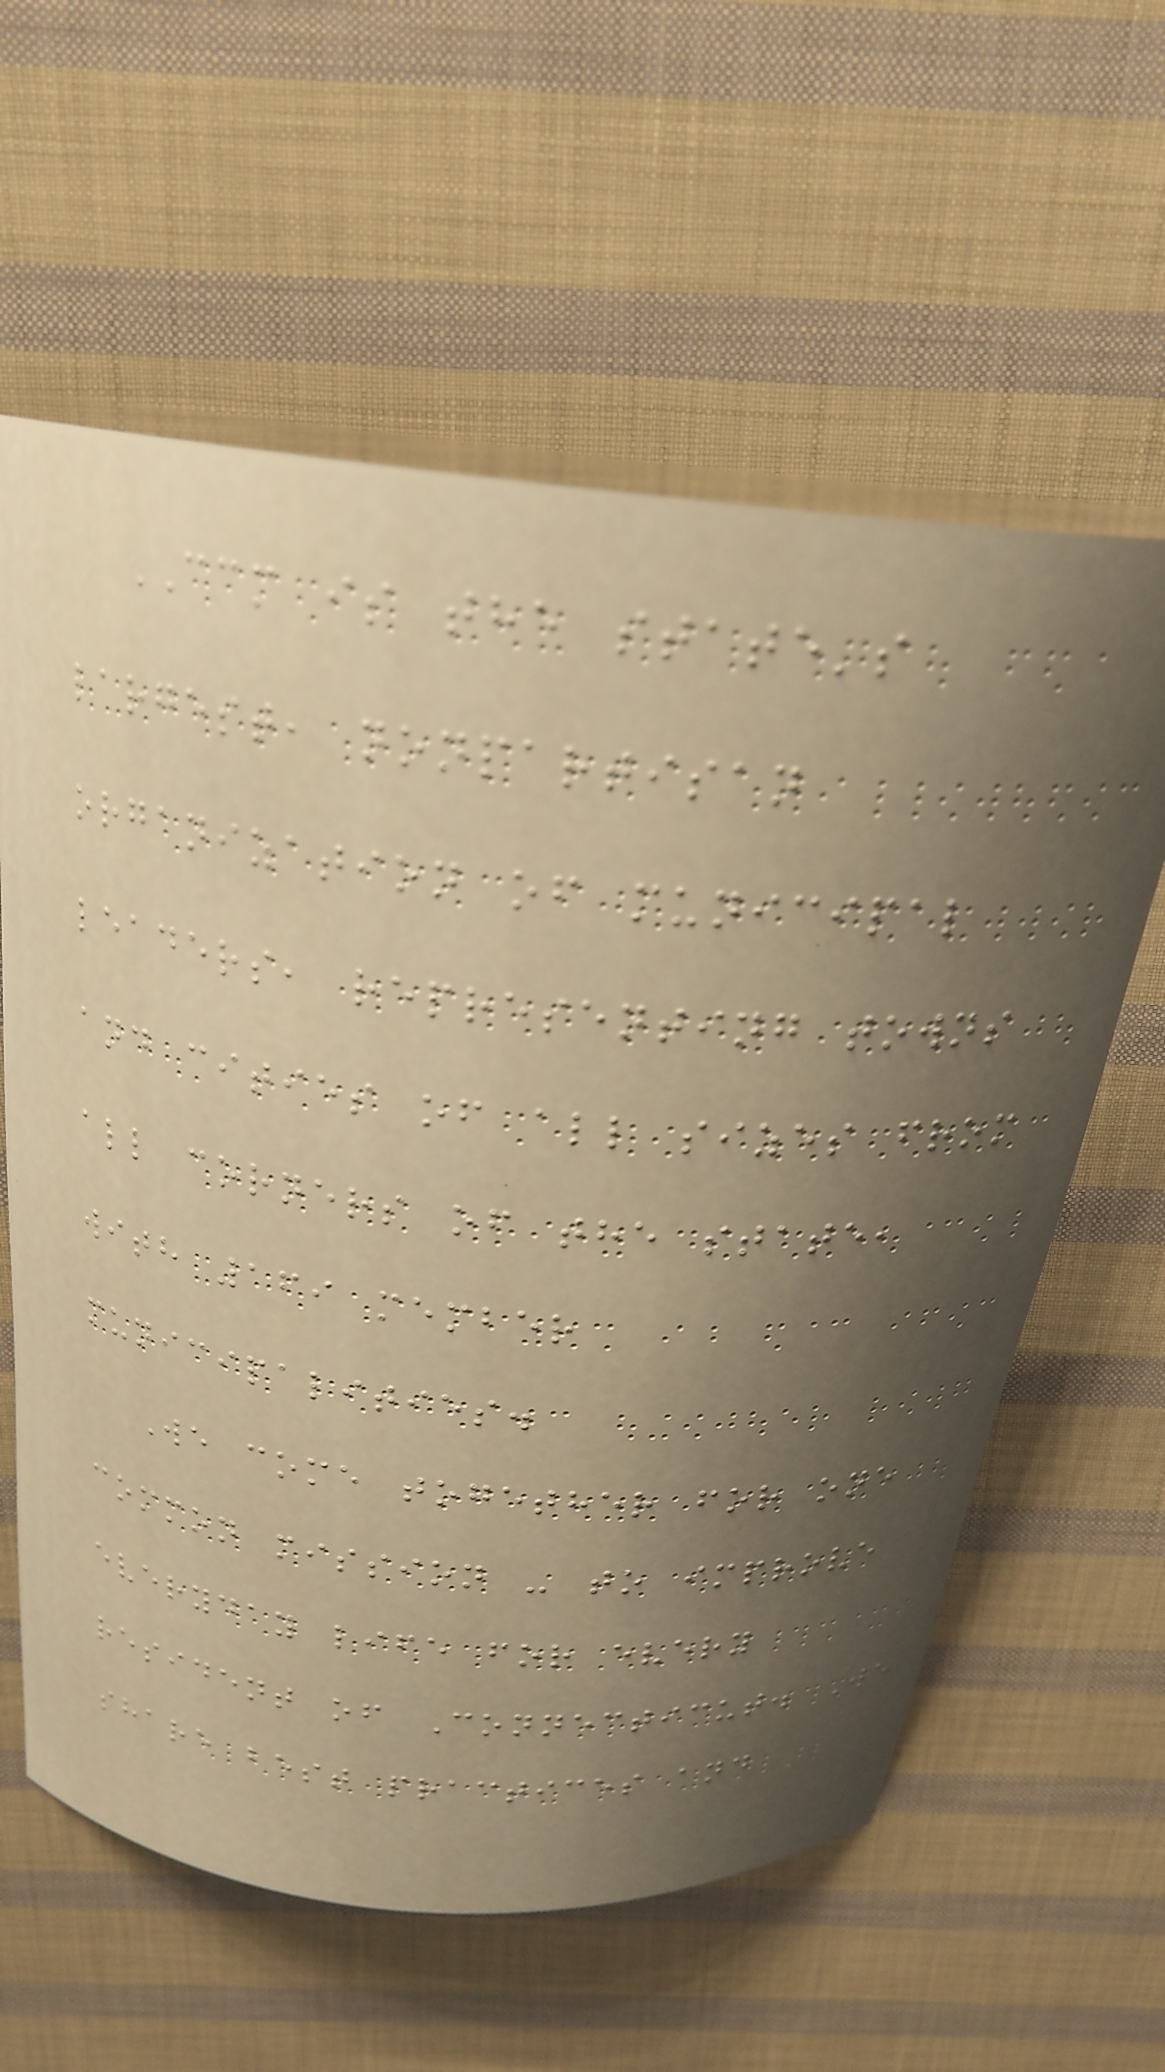CCM is the state's
largest, nonpartisan
organization of municipal
leaders, representing towns
and cities of all sizes from
all corners of the state,
with 169 member
municipalities.
We come together for one
common mission - to improve
everyday life for every
resident of Connecticut. We
share best practices and
